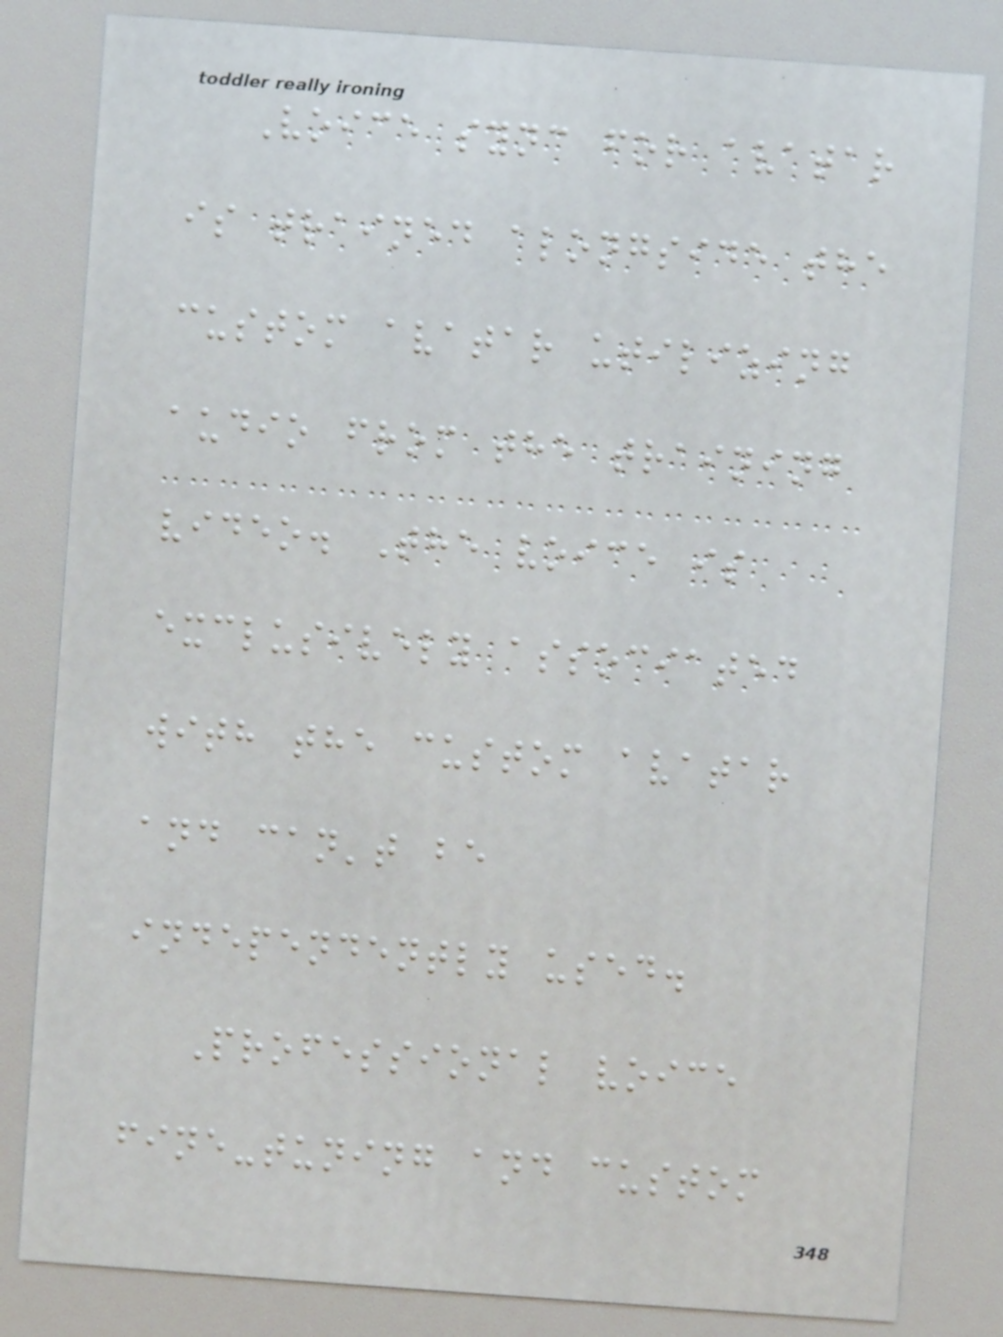Voice sync for avatar
is trained alongside the
custom avatar utilizing
audio from the training
video. The voice is
exclusively associated
with the custom avatar
and can't be
independently used.
Professional voice
fine-tuning and custom
